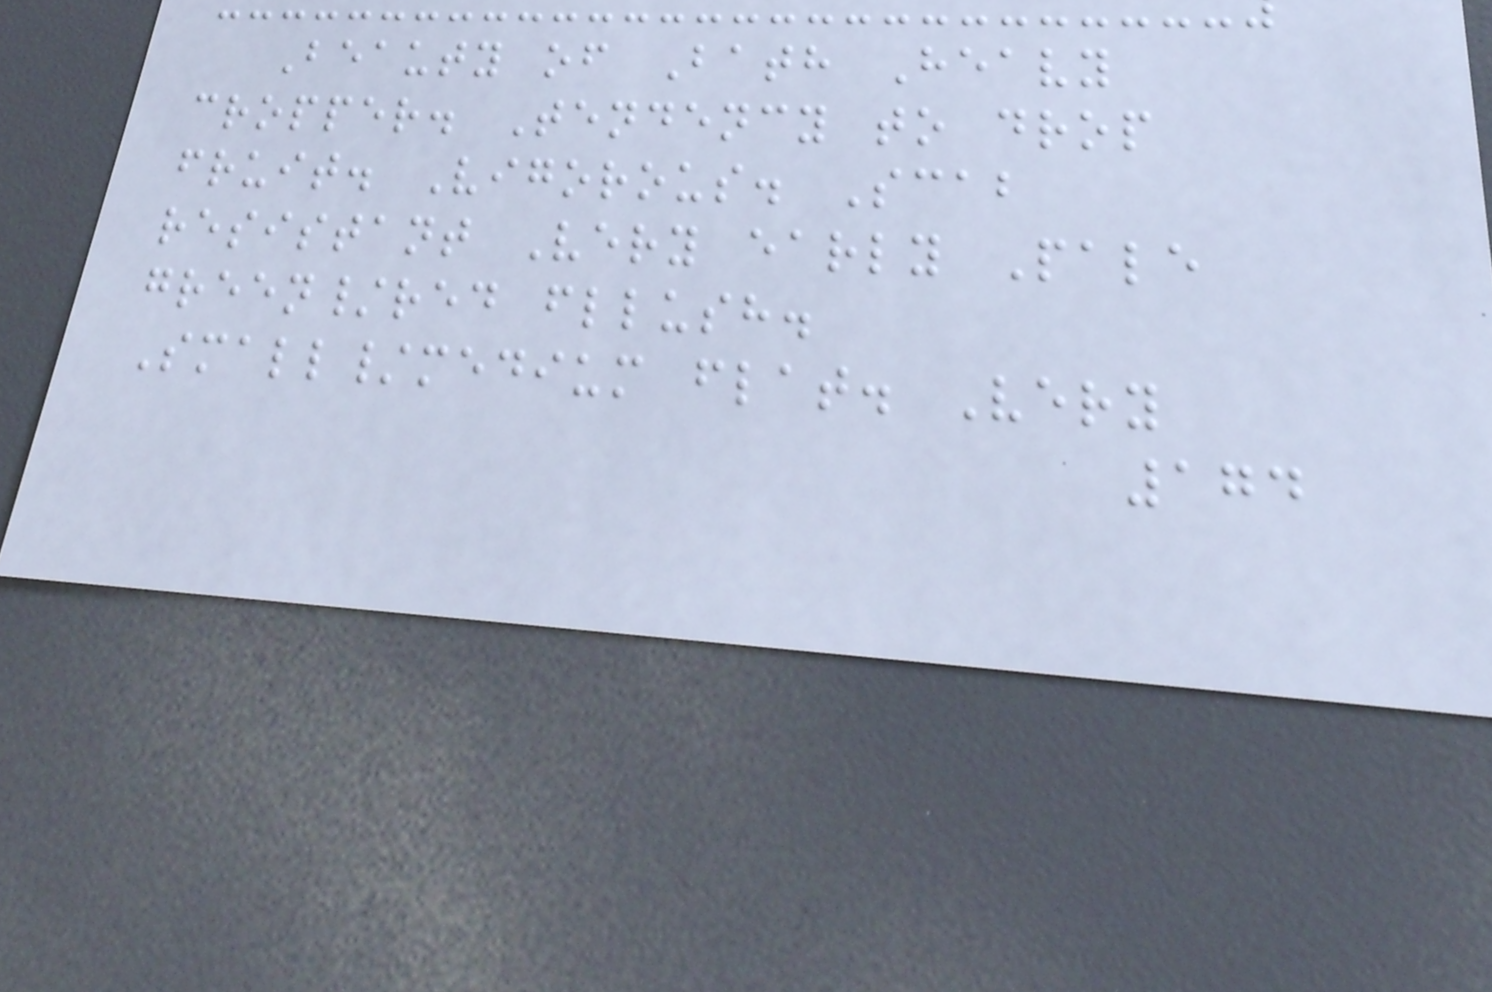Beauty of Bath Heavy
cropper. Tendency to drop
fruit. Vigorous. Scab
resistant Very early Pale
green/red fllush.
Small/medium flat. Very
174
